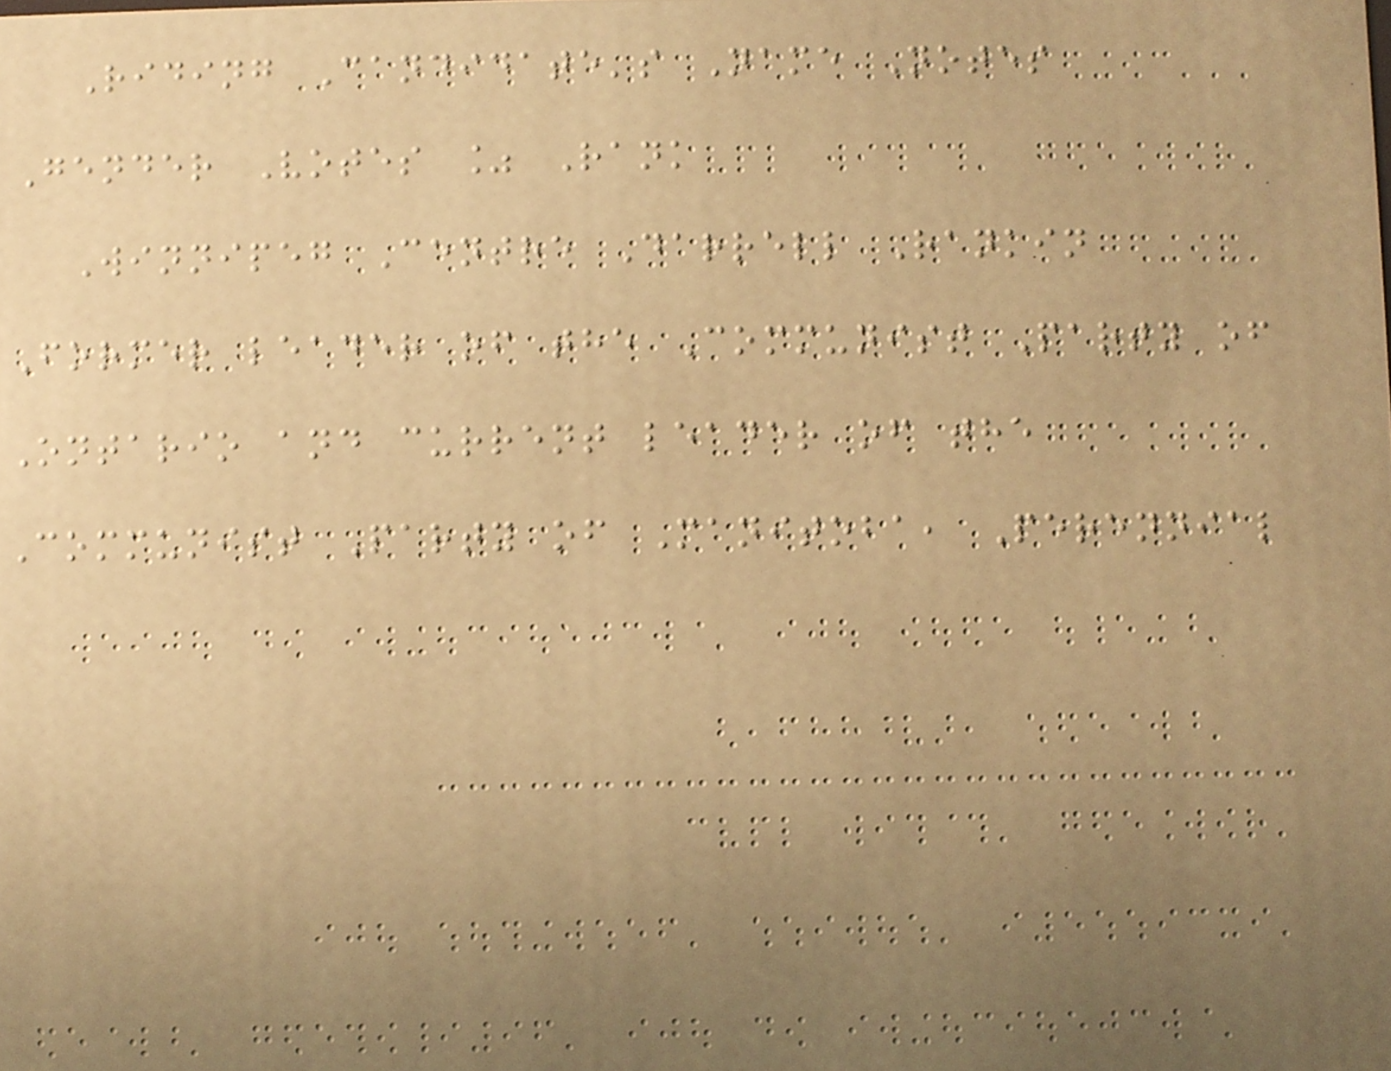Riding Candidate's Name Notes
Gender Votes % Rank
Winnipeg Centre Darrell Rankin
Former leader of the Communist Party of
Ontario and current leader of the
Communist Party of Manitoba, Perennial
